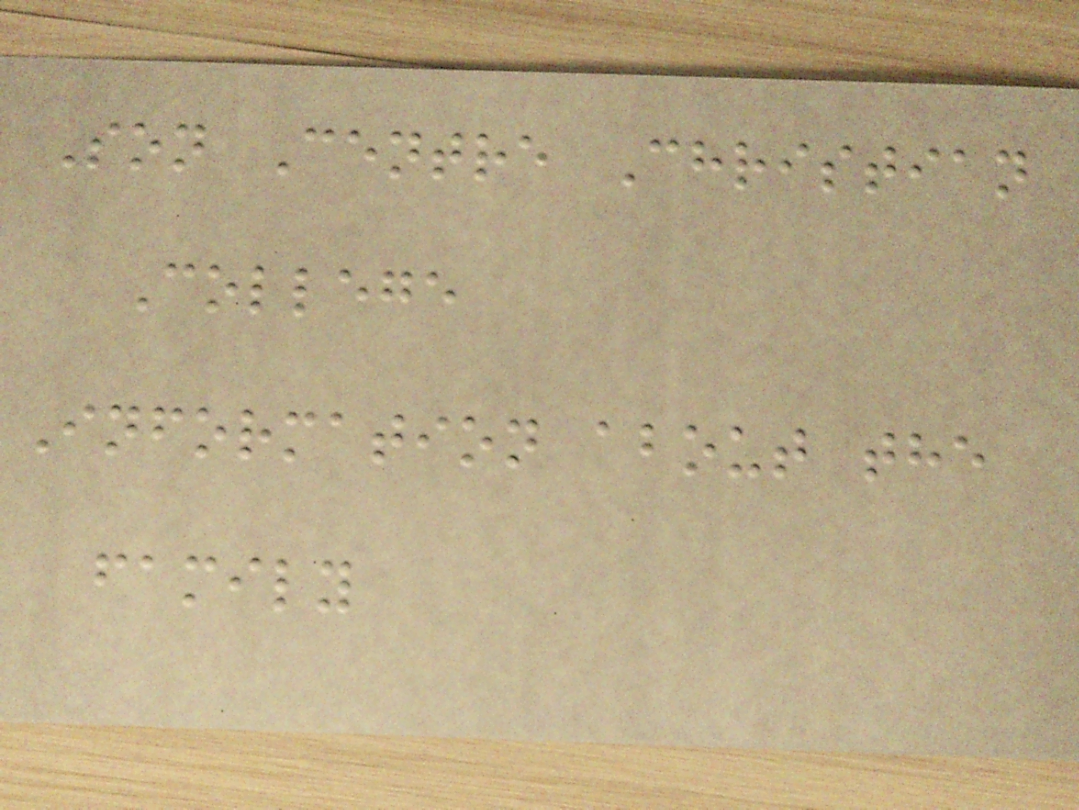Son Centre Christian
College
Information about the
family
